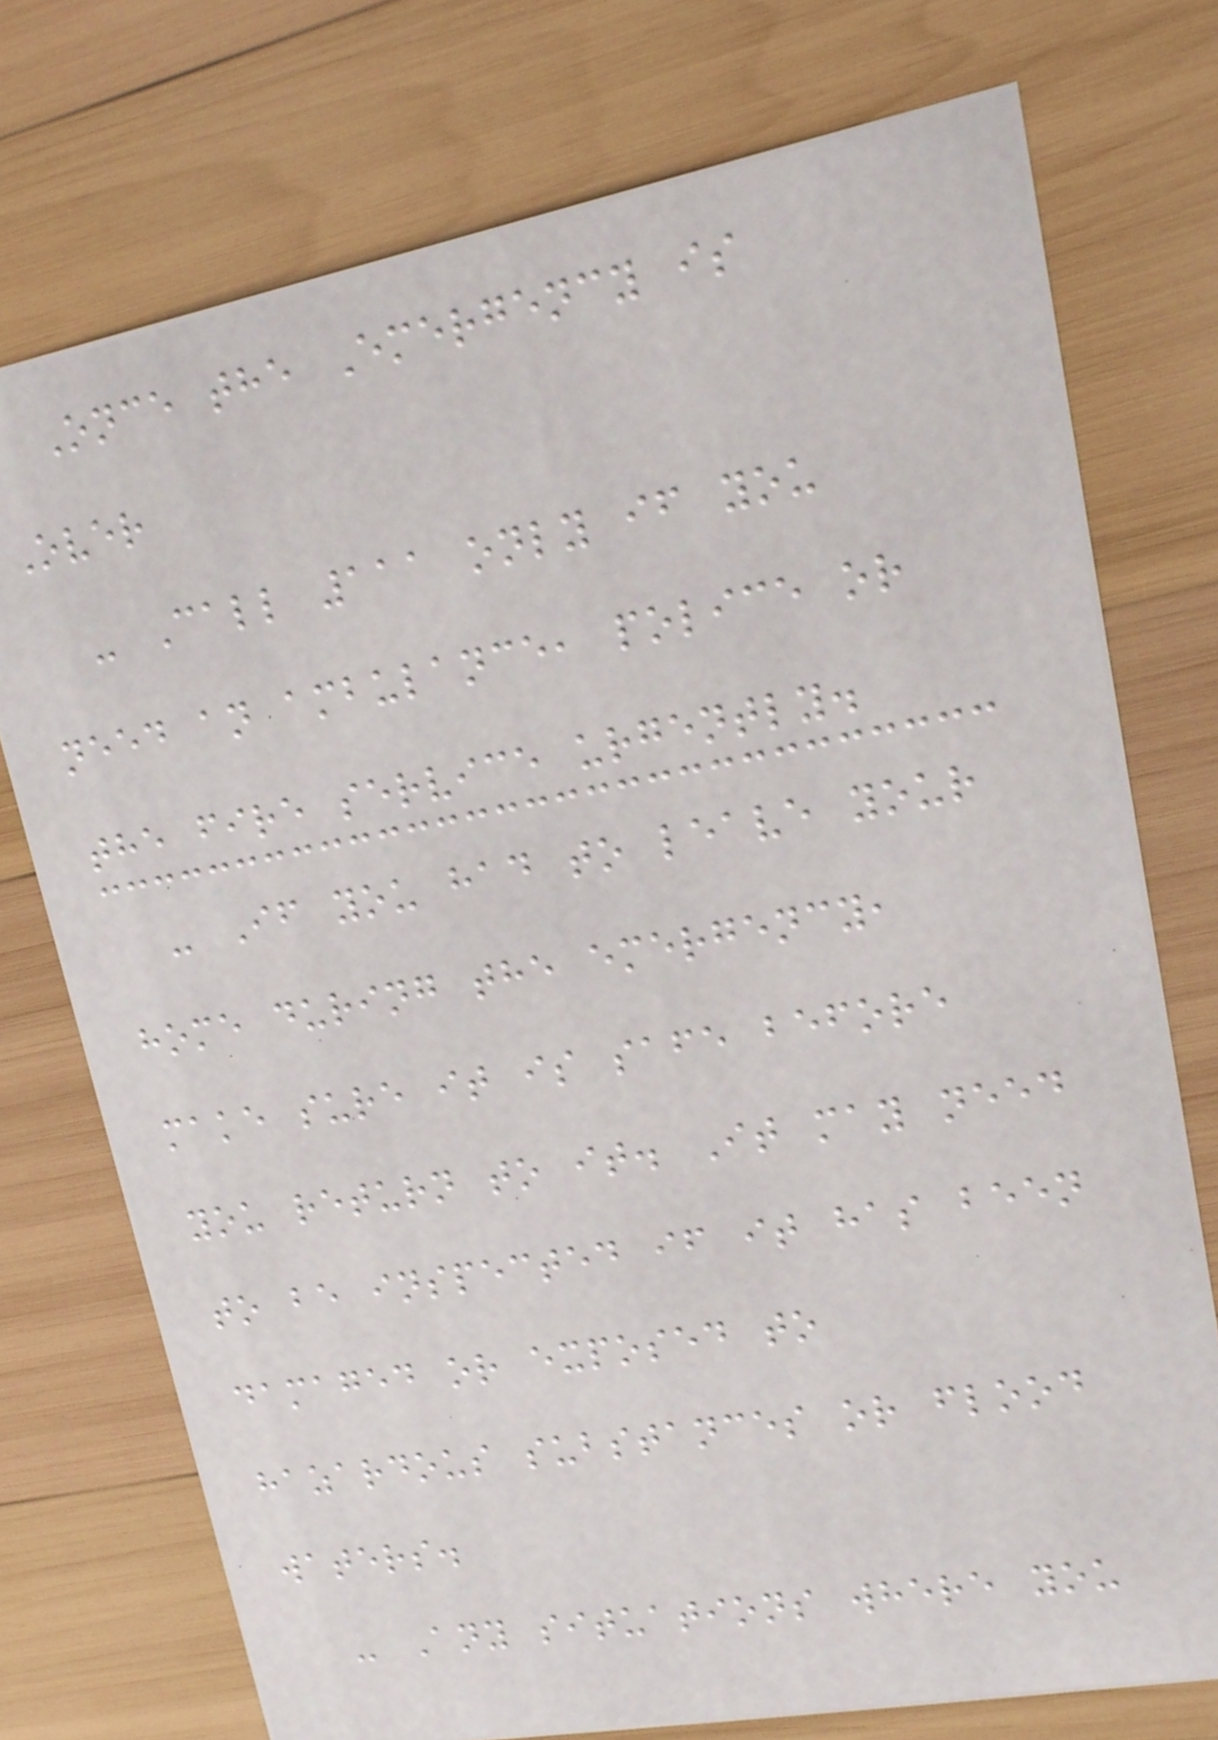Once the Emergency is
Over
- Call 111 only if you
need an ambulance, police or
the fire service urgently.
- If you had to leave your
home during the emergency,
make sure it is safe before
you return to it. It may need
to be inspected if it has been
damaged or exposed to
hazardous substances or flood
waters.
- Any situations where you
